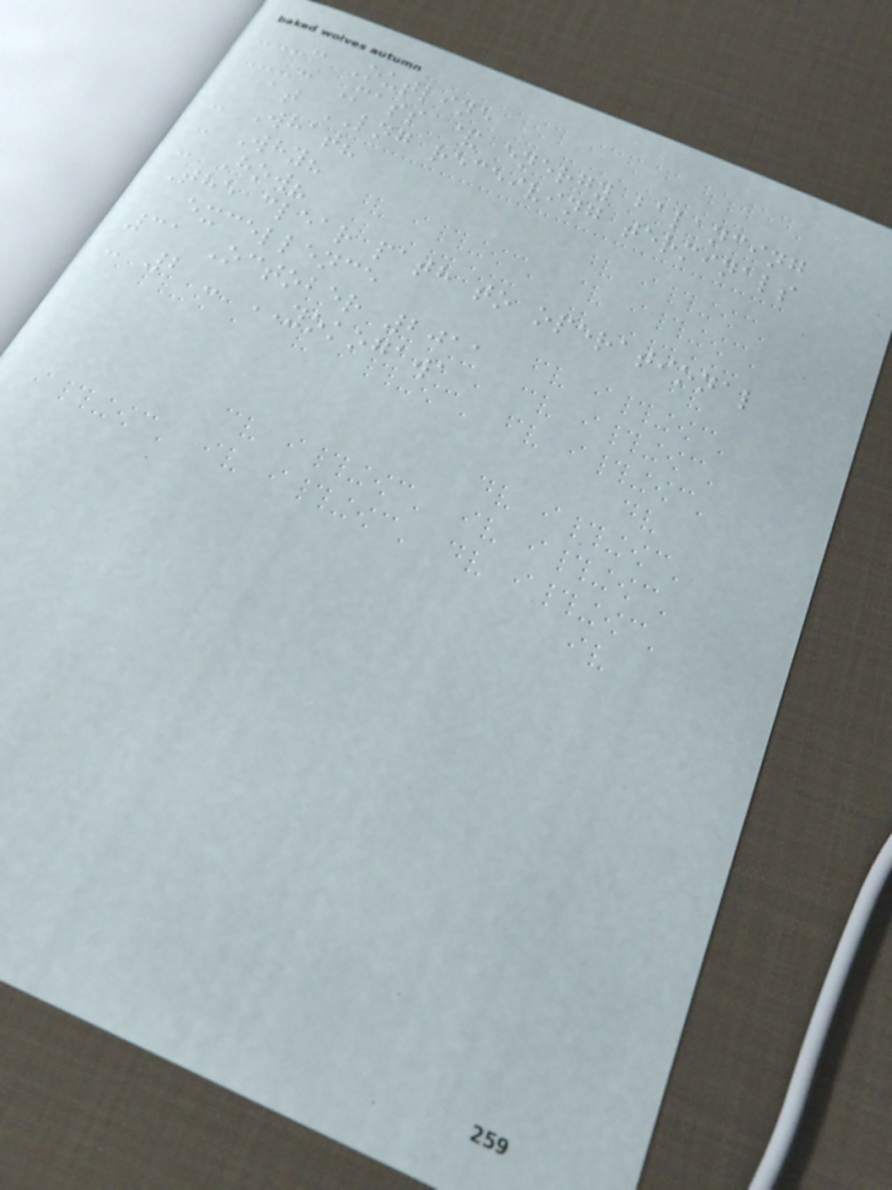---: Outline
---: Mass & energy balancing
at LNG receiving terminals
- What?
- Why?
- How?
The clear path to operational
excellence
31 October 2011
- 2 - YOKOGAWA
